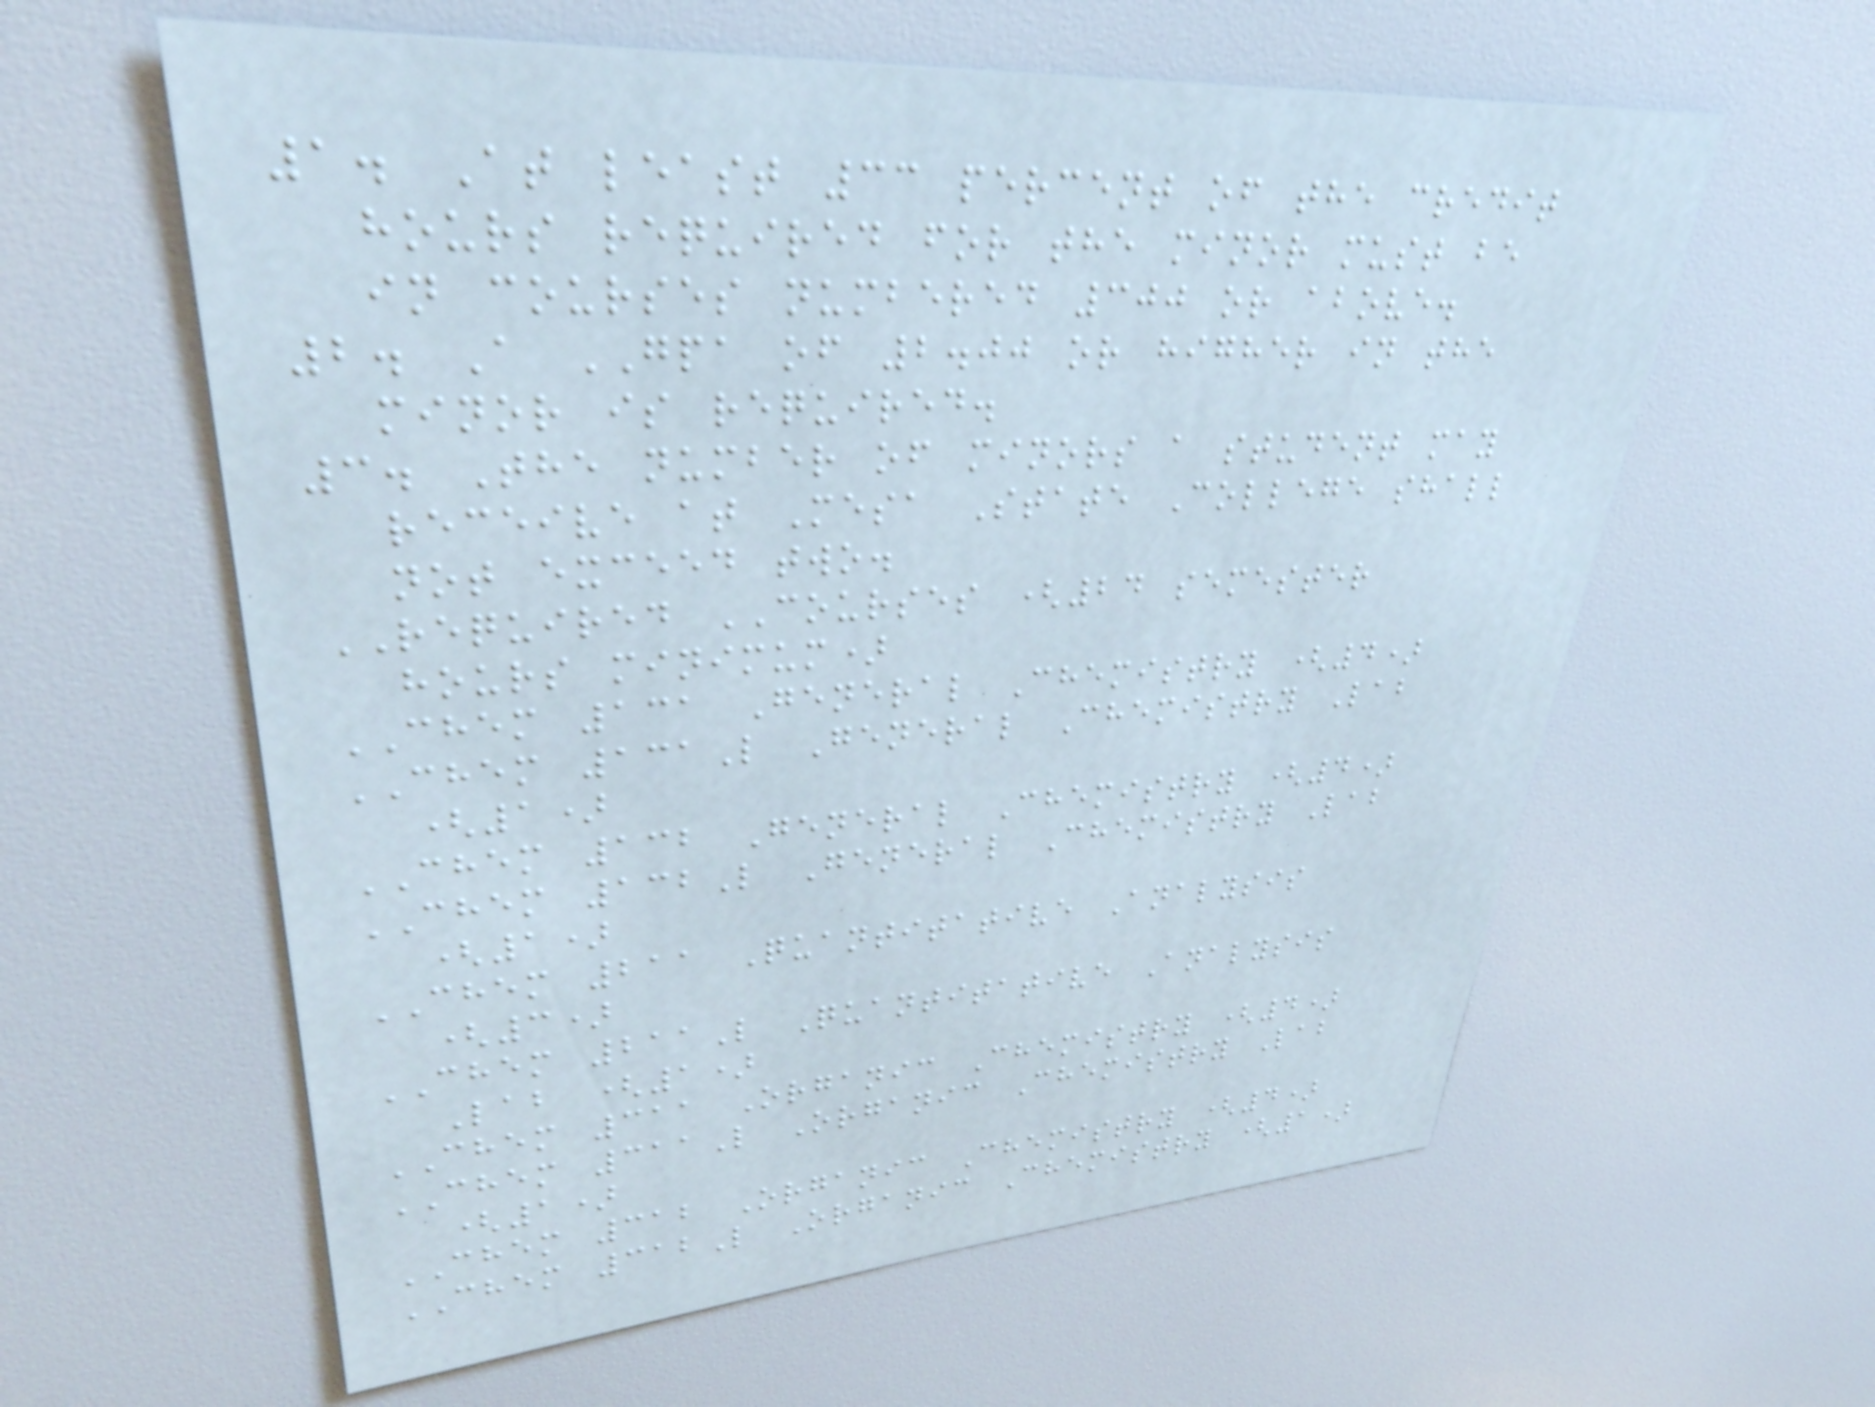1. At least 33 percent of the credit
hours required for the minor must be
in courses numbered 300 or above.
2. A GPA of 2.00 or higher in the
minor is required.
3. The number of minors a student may
receive at Mesa State College shall
not exceed two.
REQUIRED COURSES (24 semester
hours minimum)
CHEM 131 General Chemistry (4)
CHEM 131L General Chemistry Lab
(1)
CHEM 132 General Chemistry (4)
CHEM 132L General Chemistry Lab
(1)
CHEM 211 Quantitative Analysis
(3)
CHEM 211L Quantitative Analysis
Lab (1)
CHEM 311 Organic Chemistry (4)
CHEM 311L Organic Chemistry Lab
(1)
CHEM 312 Organic Chemistry (4)
CHEM 312L Organic Chemistry (1)
